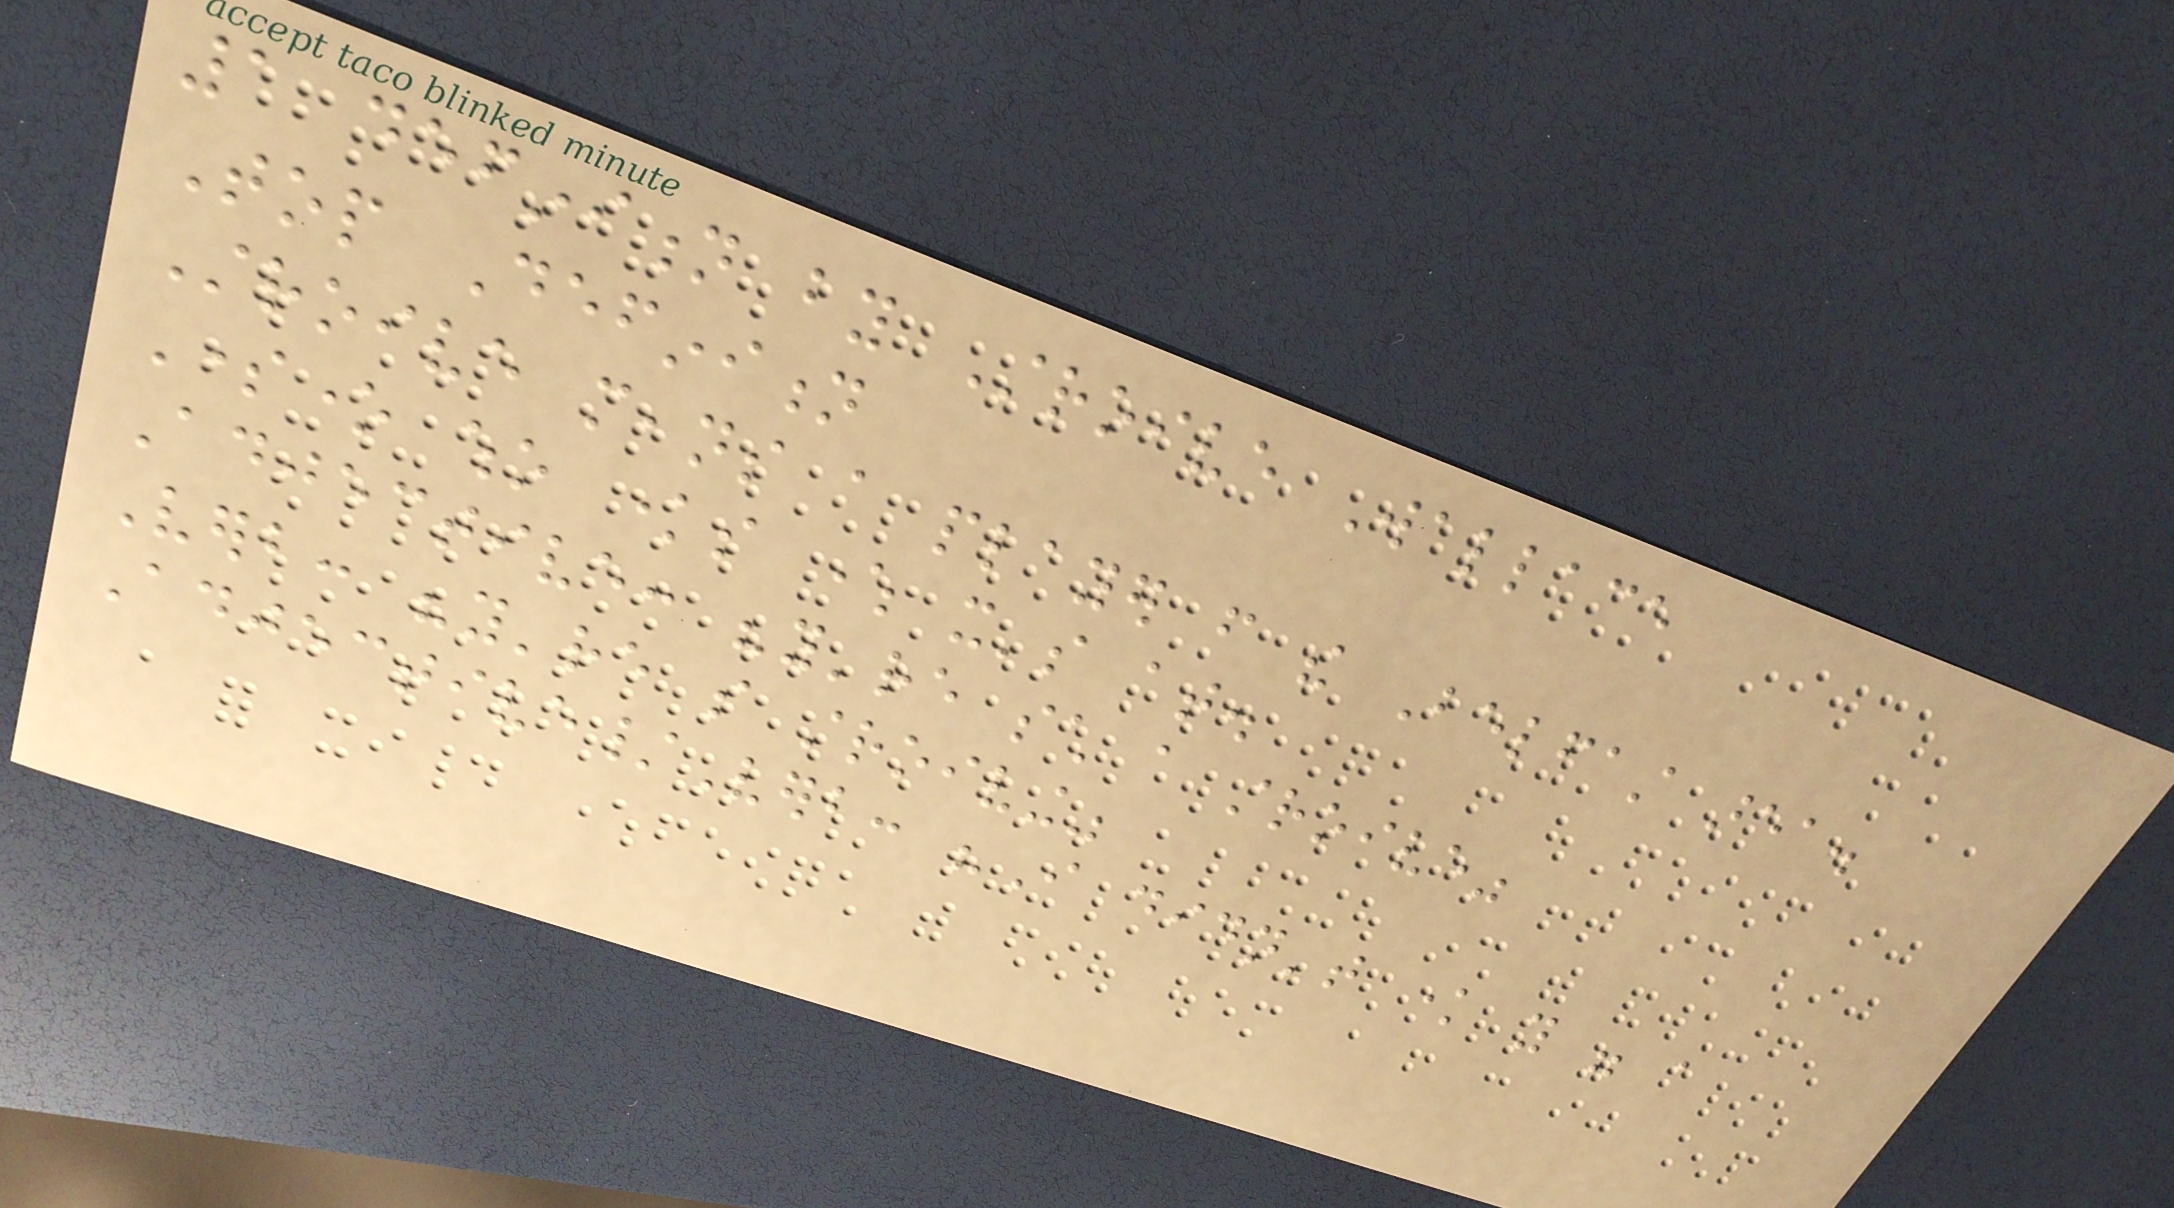1 definition by Stroive Wallace
Top Definition
Stroive means a player from the Belfast area.
Someone who knows where it's at.
Adjective: "you're such a stroive"
Verb: "you're so stroiving"
Adjective/Verb: "I didn't know you were a
